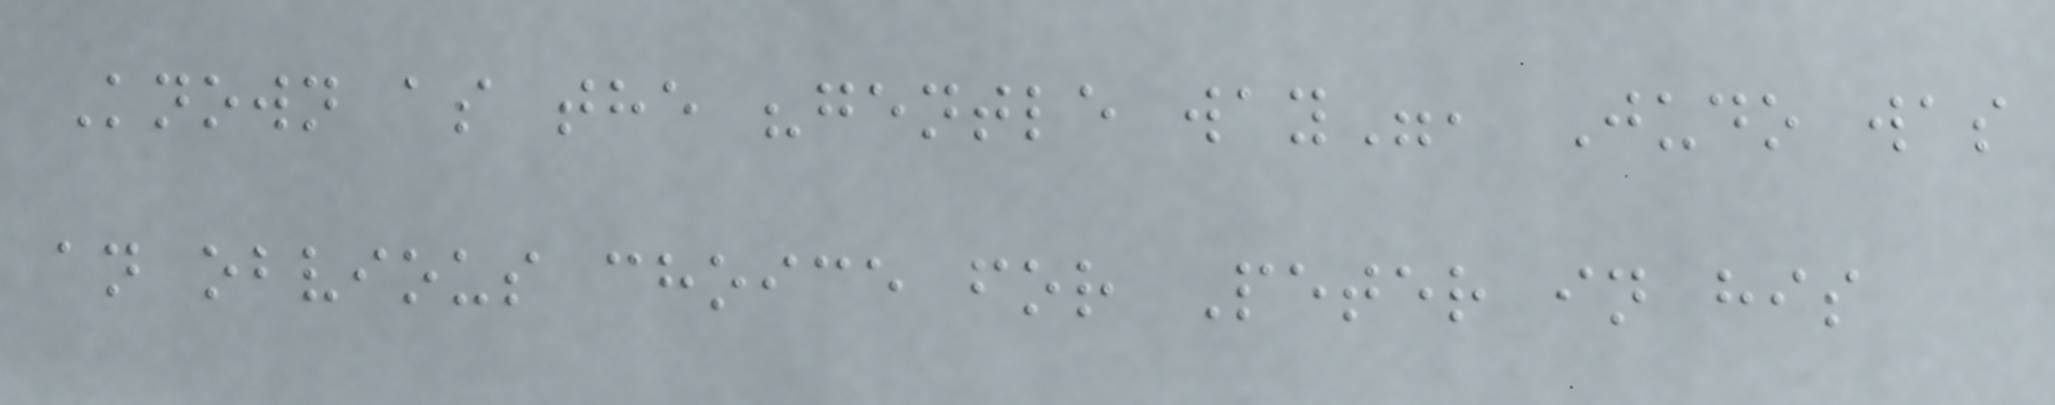Known as the "gentle way", Judo was
an obvious choice for Peter in his
